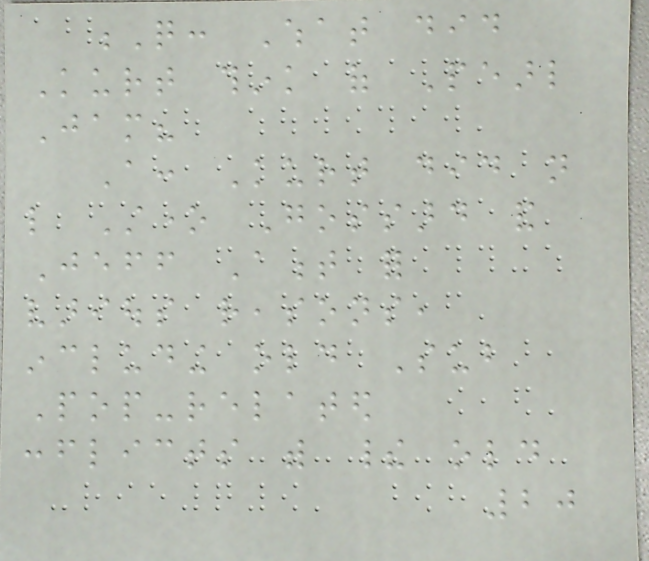Q: What did
Kurt think of Pearl
Jam?
A: Kurt did not
like Stone Gossard and
Jeff Ament for
various reasons,
including old Sub
Pop-related
conflicts with their old
20
